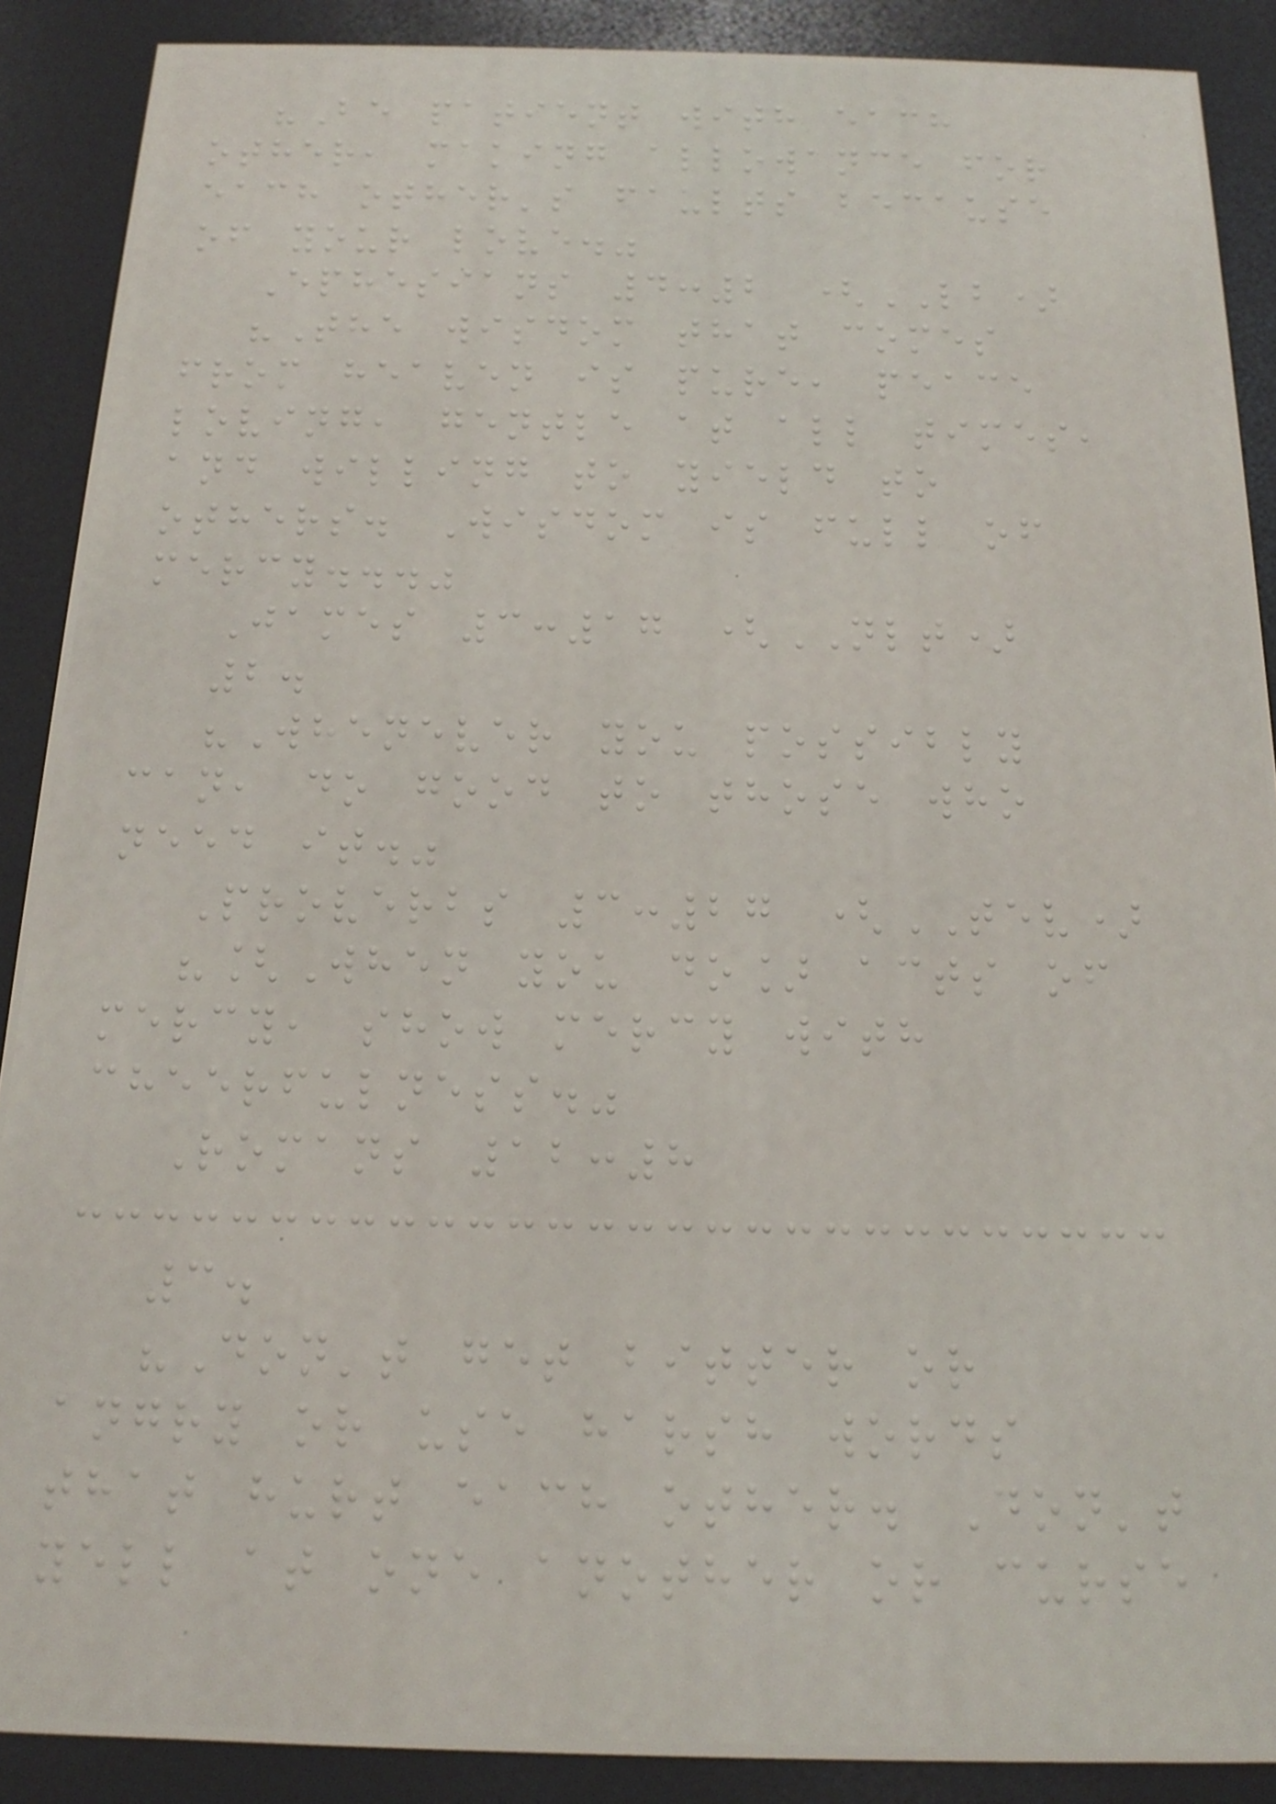"Be patient with each
other, making allowance for
each other's faults because
of your love."
Ephesians 4:2 (LB)
"The wisdom that comes
from heaven is pure, peace
loving, gentle at all times,
and willing to yield to
others. Wisdom is full of
mercy..."
James 3:17 (NLT)
2.
"Whenever you possibly
can, do good to those who
need it."
Proverbs 3:27 (TEV)
"[When you do] acts of
mercy, show mercy with
cheerfulness."
Romans 12:8
3.
"Don't get bitter or
angry or use harsh words
that hurt each other. Don't
yell at one another or curse
